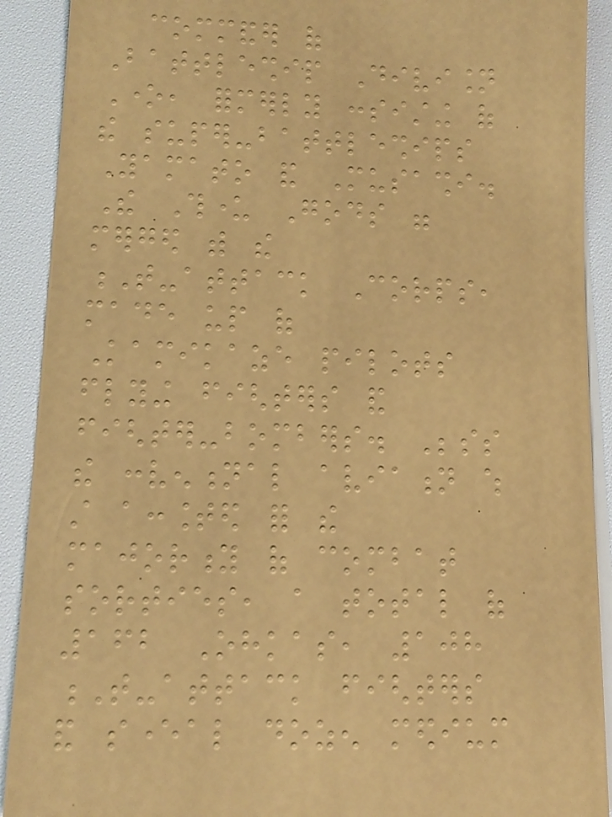commander of
Battleship Division
One, formerly consisting of
the super-battleships
Yamato and Musashi.
The Thunder Gods were
merged with the
T-attack Corps,
made up of
Kamikaze pilots
flying fighters and
fighter-bombers. Besides
the conventional aviation which
still accounted for the
majority of combat
sorties, a total of
162 Ohkas, 108
T-attack fighters
and several dozen medium
